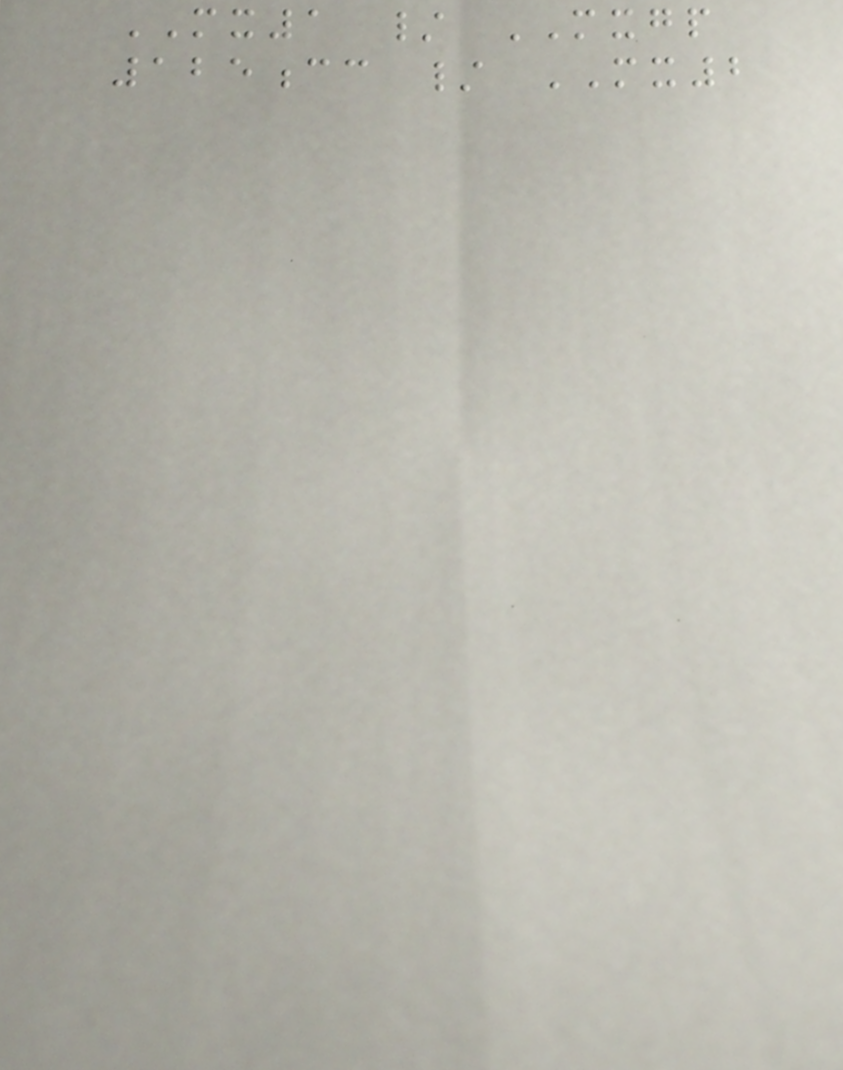MX1 / MXGP
125cc / MX2
